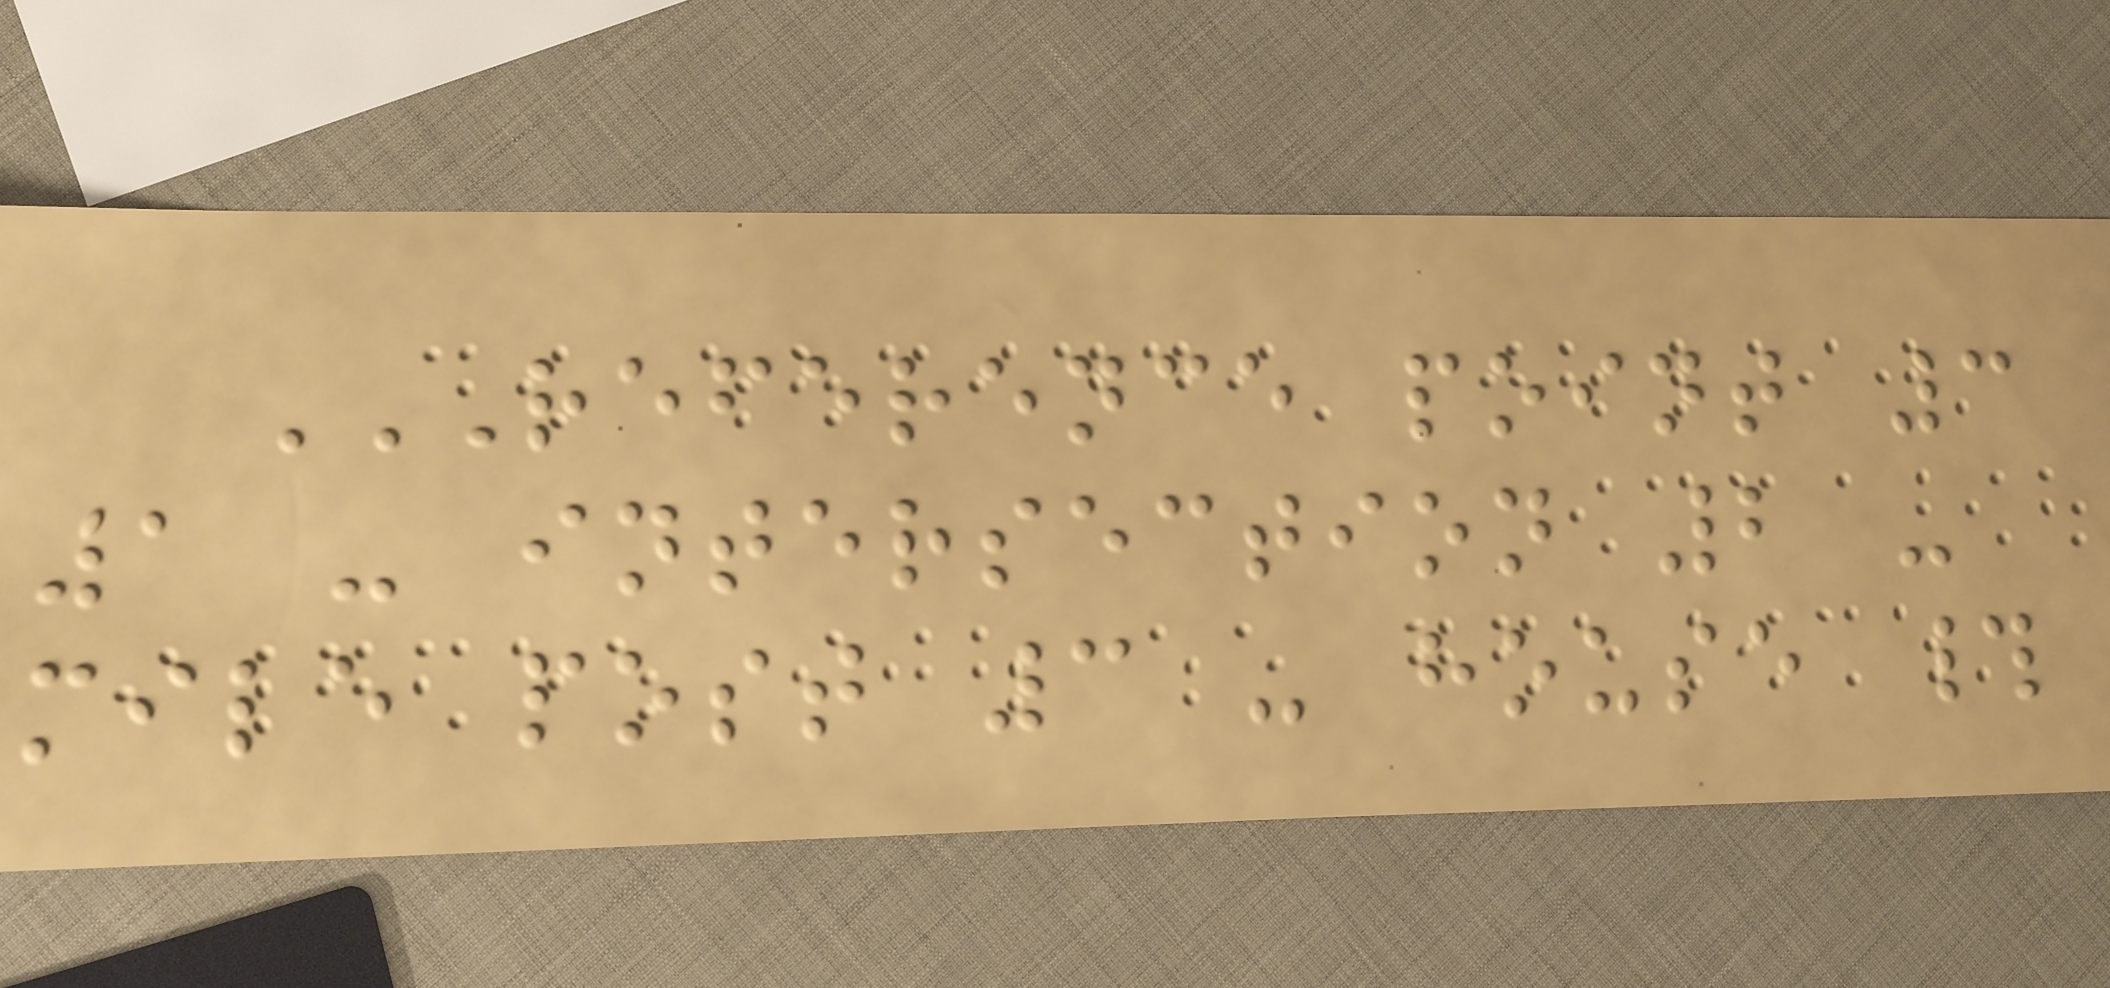REFERENCE POINT 3
1 - INTERSECTION 2 -
MILE POST 3 - HOUSE #
